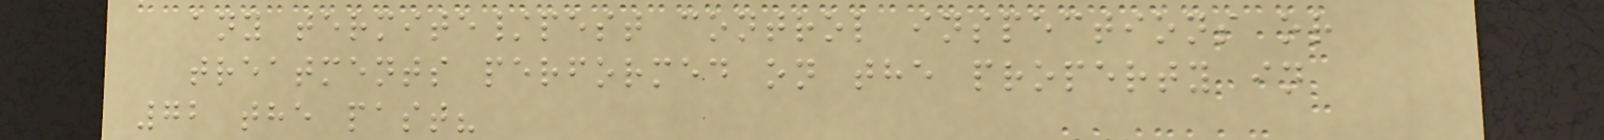any termite/pest control inspections or
treatments performed on the property in
72 the past?
